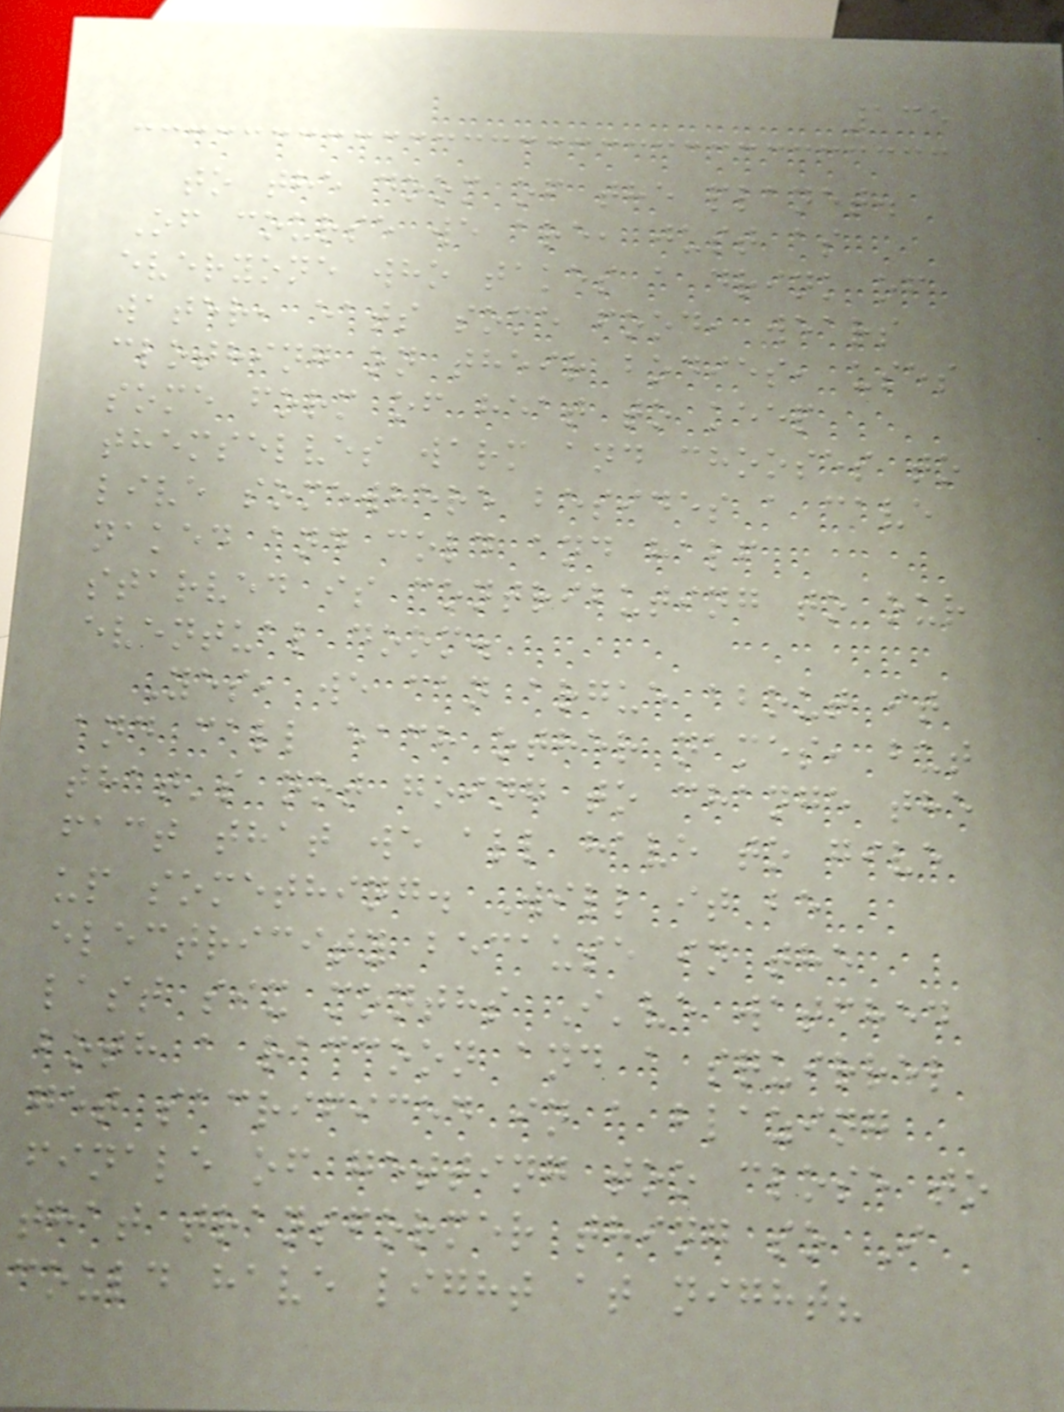135
to the doom of the planet.
Of course we are, just as
everyone who takes a drink of
water, eats some food, wears
clothing on their bodies, uses
some form of heat to keep
themselves warm and chooses to
live somewhere besides a cave
naked and cold and half
starved is contributing to our
eventual doom.
Yes, we can argue about it
and call each other names, but
that's not going to change the
fact that we all have to give
up something. Will it be
electricity because in the
last six months I've watched
both a raccoon and a squirrel
get sacrificed in a blazing
finale of getting too close to
that transformer thing so I
could have light at night?
